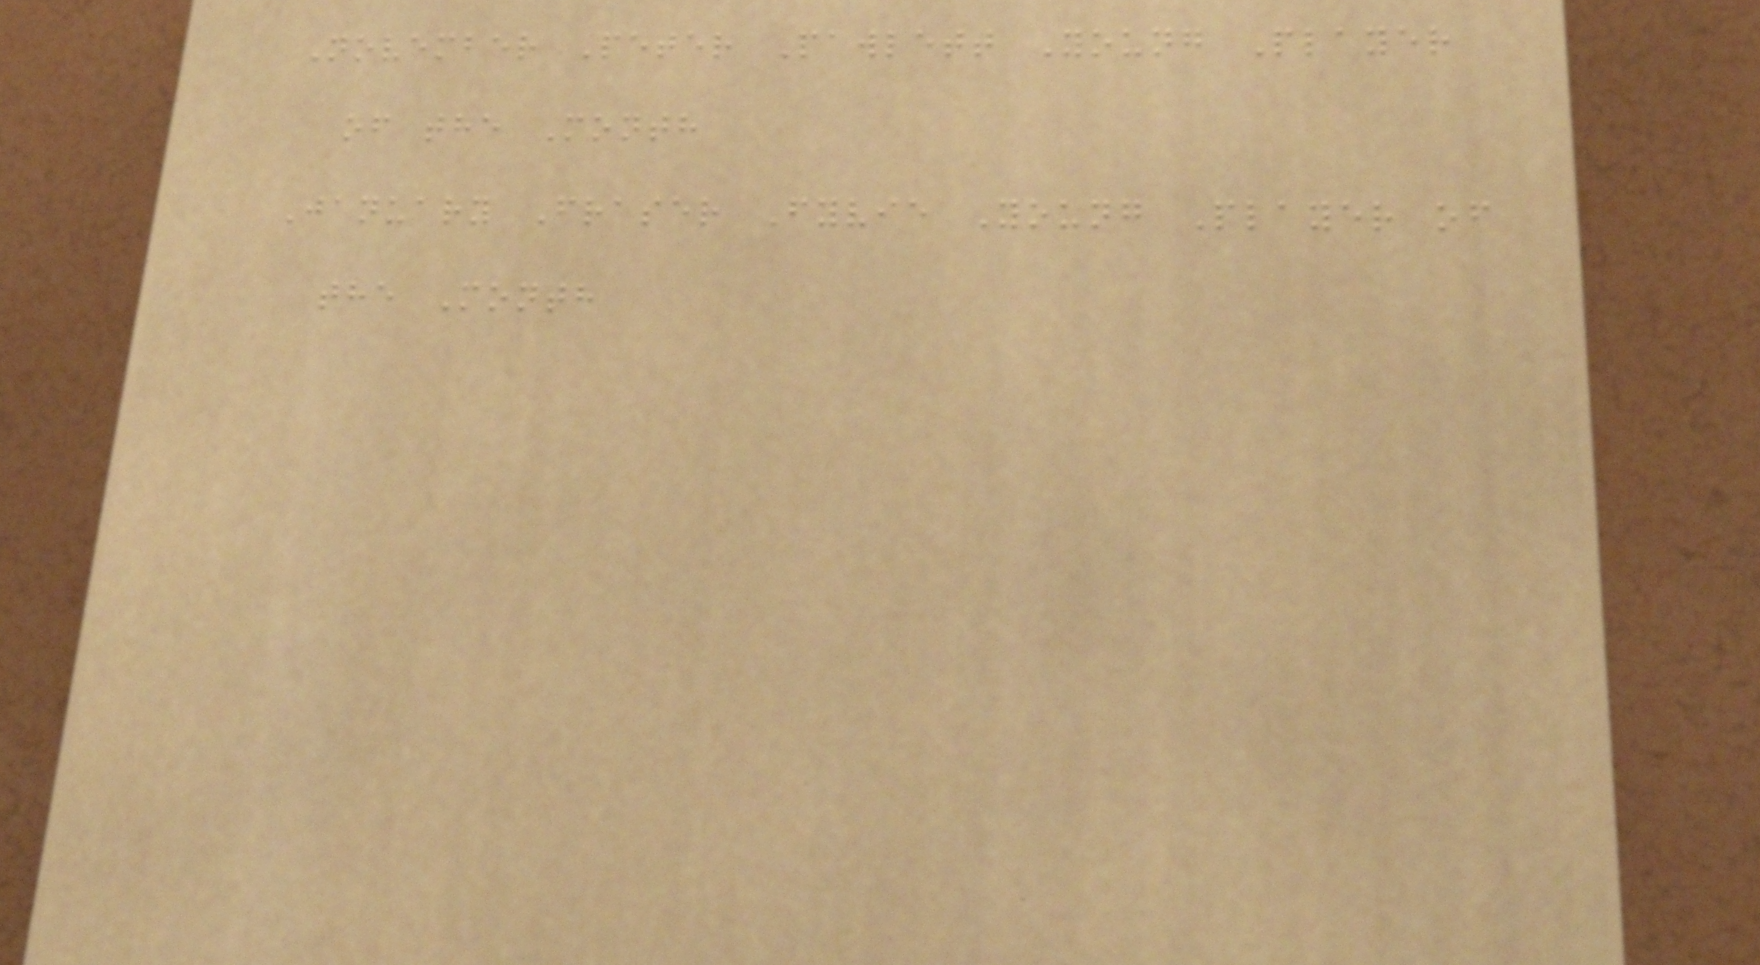November Peter Pawlett Young Player
of the Month
January Fraser Fyvie Young Player of
the Month
